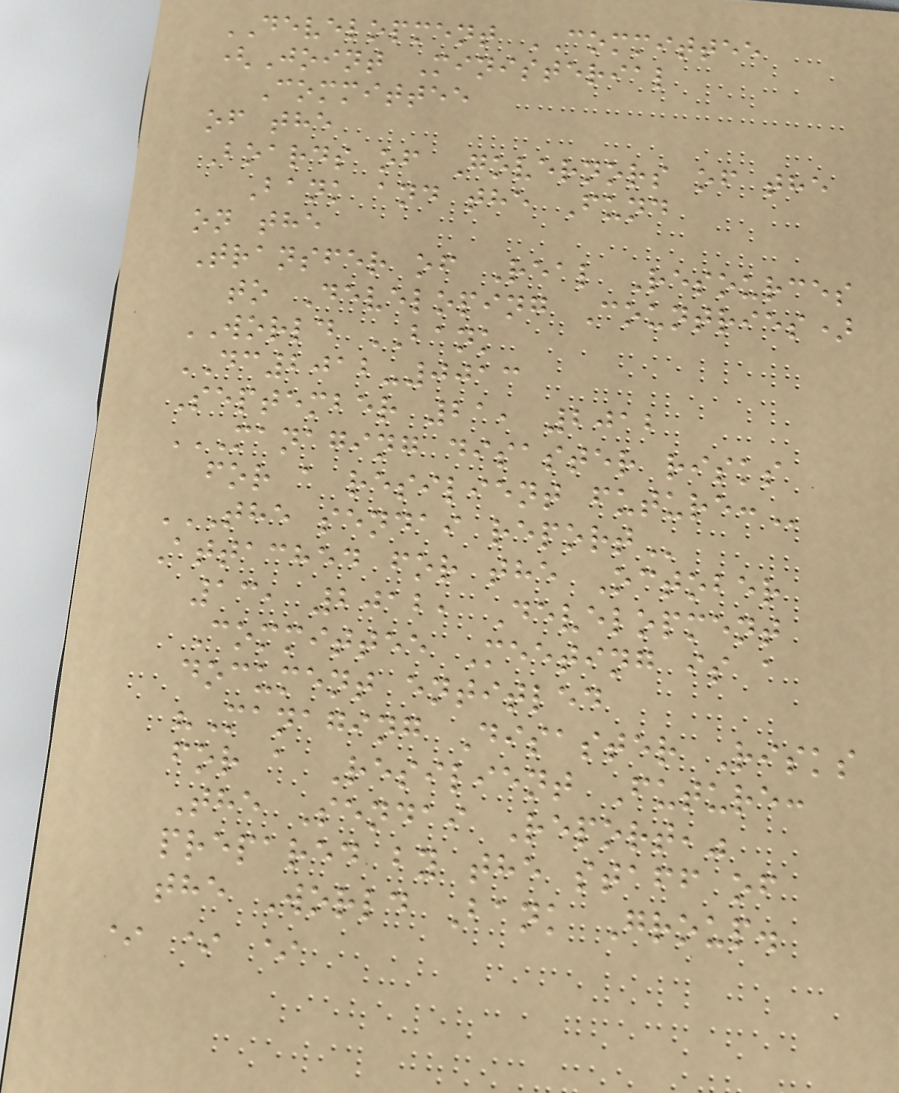DEVELOPMENT COMMITTEE
(Joint Ministerial
Committee
of the
Boards of Governors of the
Bank and the Fund
on the
Transfer of Real Resources
to Developing Countries)
WORLD BANK
DC2012-0013
September 21, 2012
MANAGING DISASTER RISKS
FOR A RESILIENT FUTURE:
THE SENDAI REPORT
Attached for the October
13, 2012, Development
Committee Meeting is a
document entitled
"Managing Disaster Risks
for a Resilient Future:
The Sendai Report,"
prepared by the staff of
the World Bank Group.
* * *
